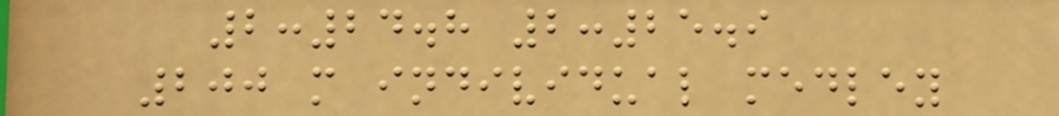2:24.8 2:25.9
200 m individual medley
